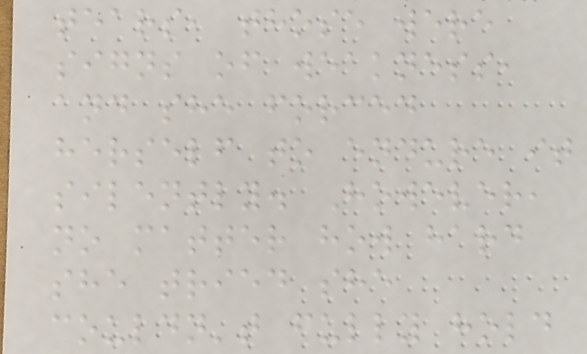tears, those were
signs of weakness,
and she forced
herself to endure it
silently. However,
no matter how hard
she tried she
couldn't fully hold
